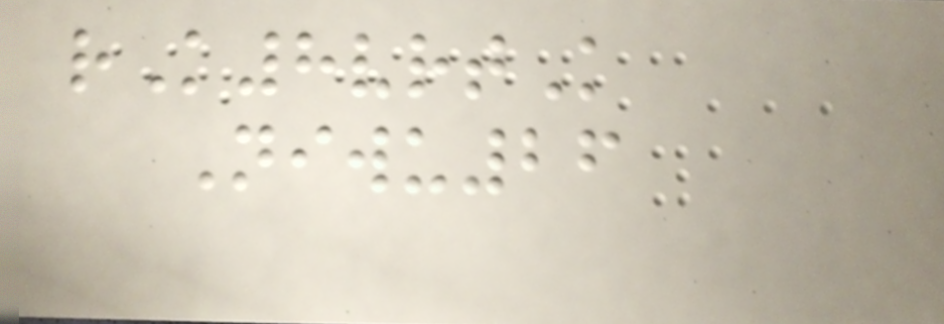rK8vrtK
Niwu26
